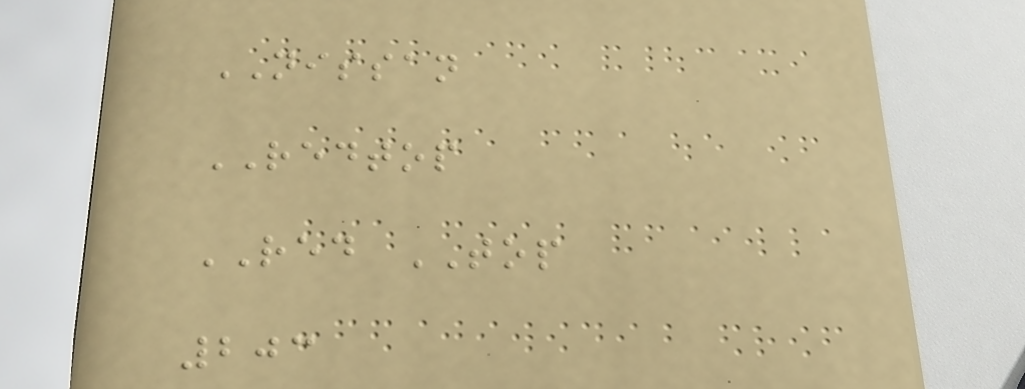NISSAN
REDTOP
RED TOP
203
